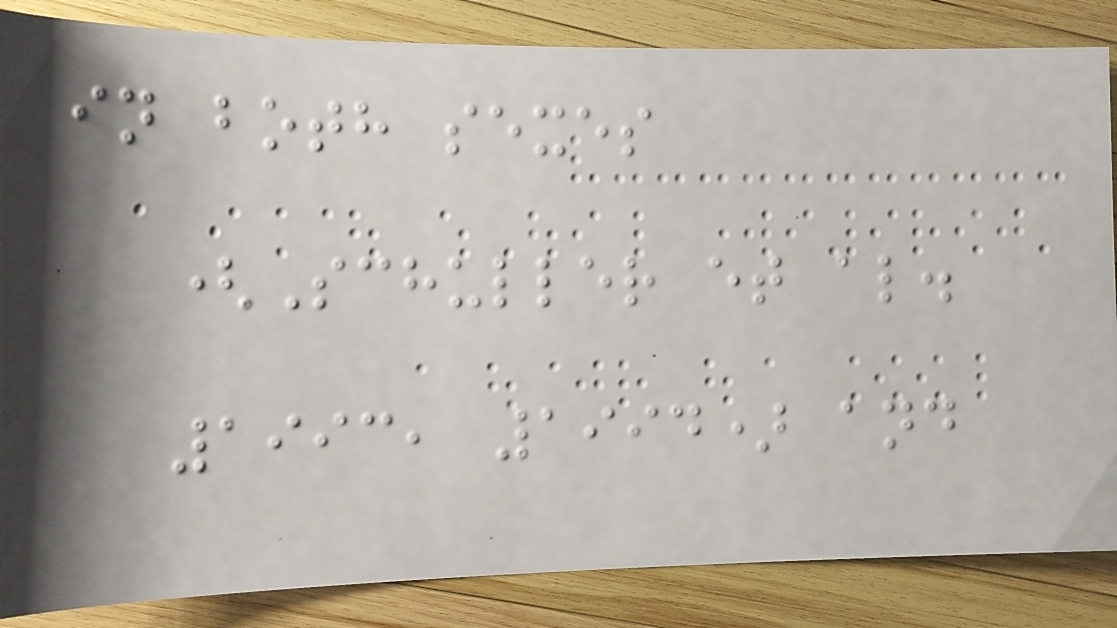in both sexes
(Schuller et al.
1993, 1994) and
